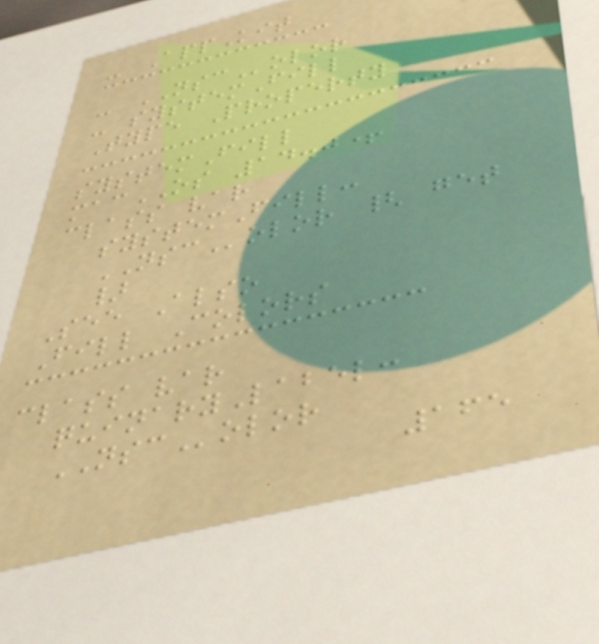- AppKit
- NSColor
- systemFill
Type Property
systemFill
macOS 14.0+
class var
systemFill:
NSColor { get
}
See Also
Fill Colors
class var
quinaryLabel:
NSColor
165
